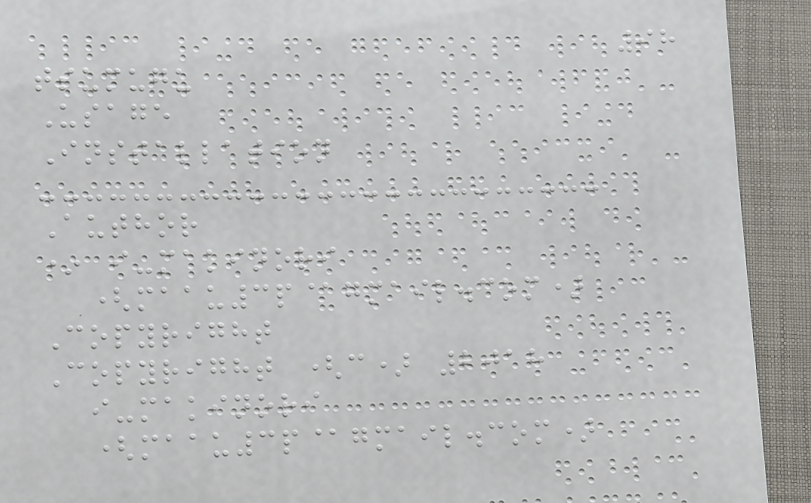98
tsumugu
Usage
Installation
Author
* i-makinori
(maau3p@gmail.com)
Copyright
Copyright (c) 2018
i-makinori
(maau3p@gmail.com)
